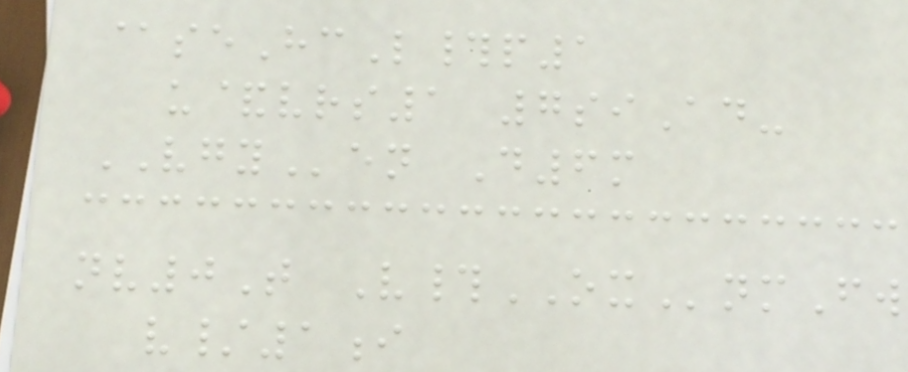@seHcL#p1
u&vrs1 7siAd-
VGYen D6m
nv0T V#OXnmFw
v/1i
